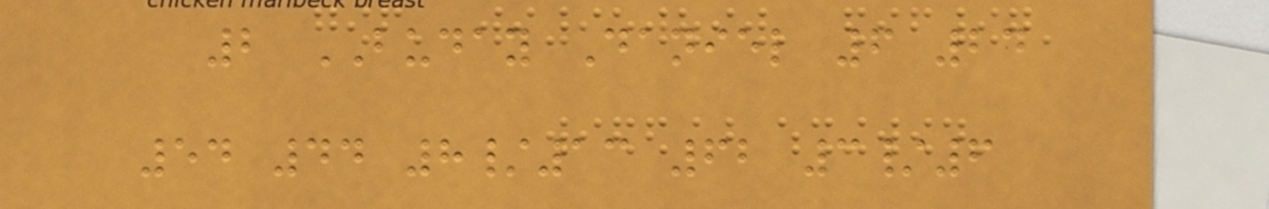2 BUDAY Daniel 6 24
54 44 8/13 62 3/6
